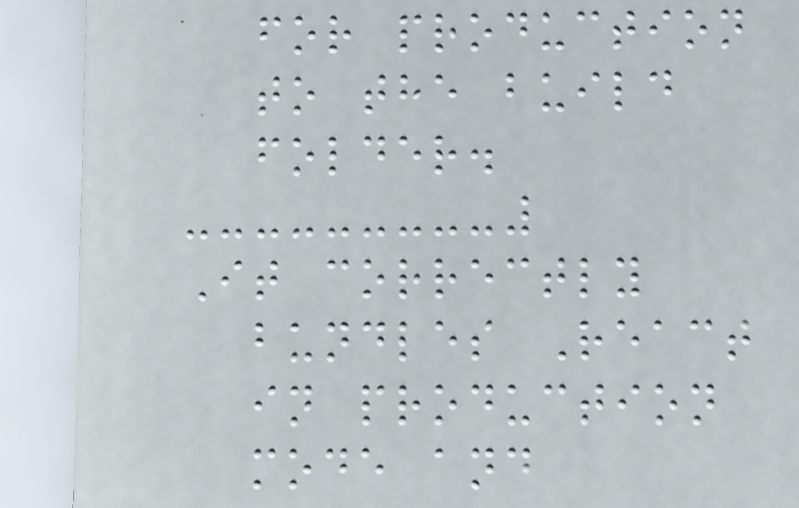for production
to the build
folder.
It correctly
bundles React
in production
mode and
